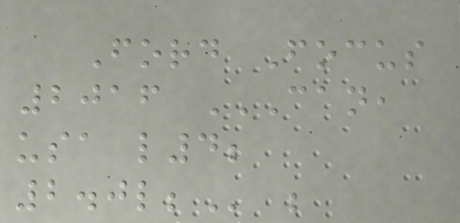Ford Focus
2016 CAN,
USA L4;
2.0L; ;
